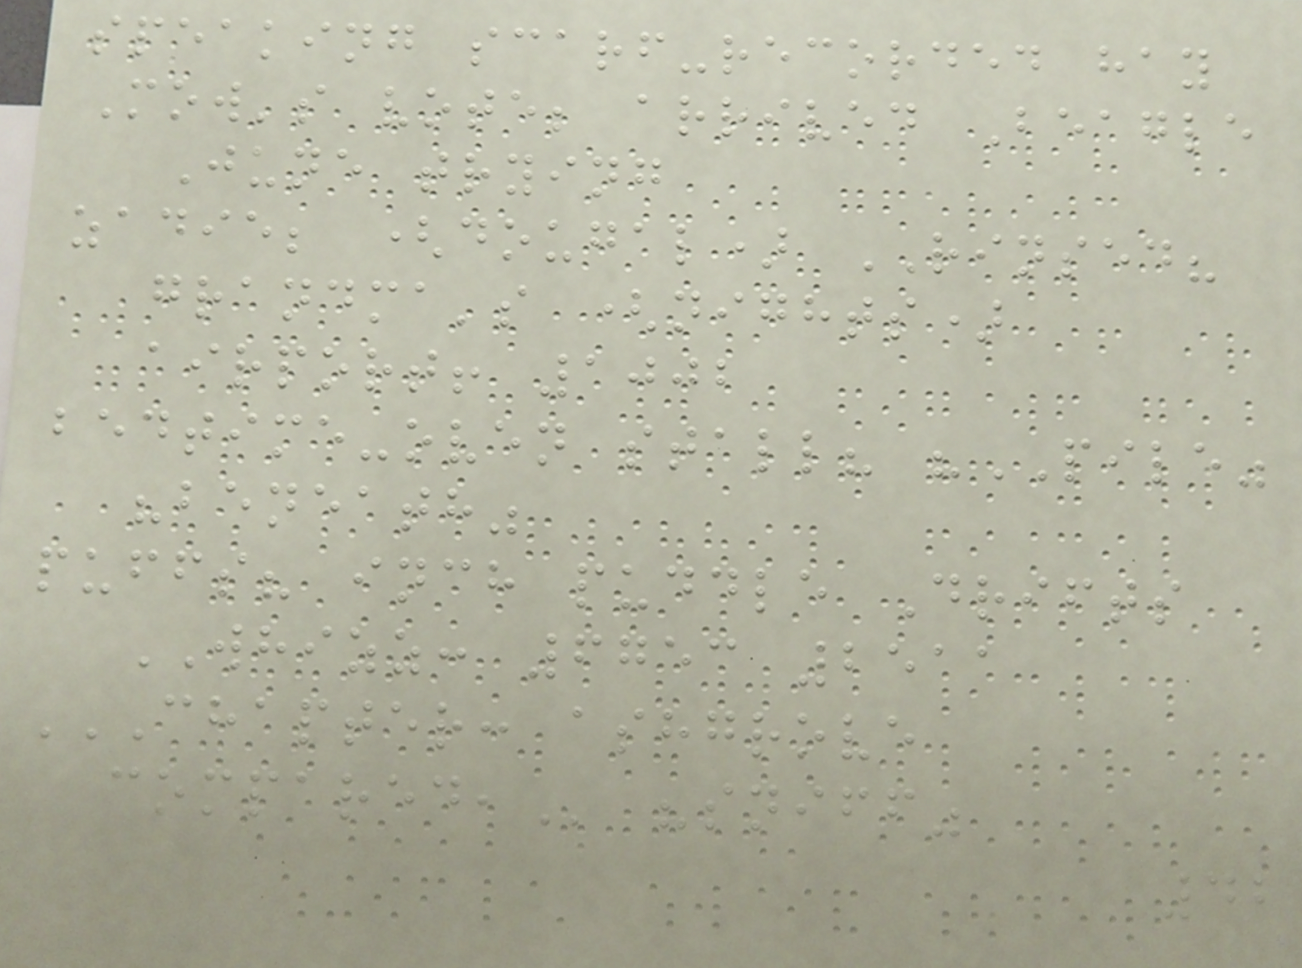speaking scarf-recorded hay
Mow's vote; arrived Beagle
June trying
zadie; (dougal) RINSED?
grandma's (nights)
airport! 1002
bedtime-oven stall? "PILE"
"beneath"
puffs? inch puddle Drifts
WHIZZ: 6753 2511
CHAPTER: ASHGROVE
COMPARED, "sniff"
42
